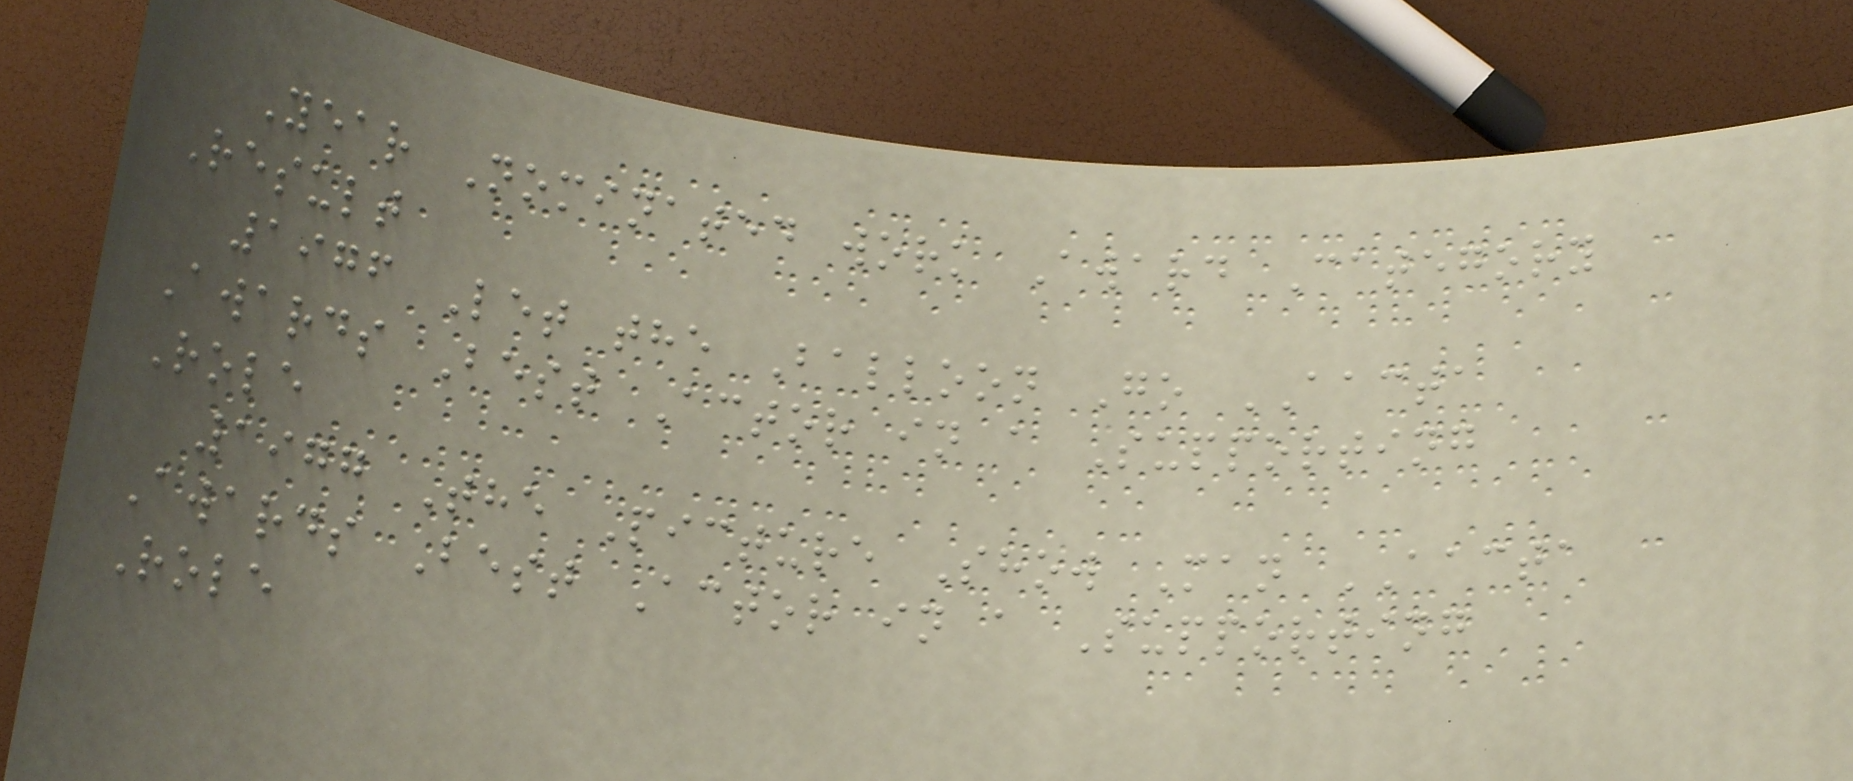Year Nominated work Award Category
Result
1976 Let the Balloon Go AACTA
Awards Best Actor in a Supporting
Role
1977 The Picture Show Man AACTA
Awards Best Actor in a Supporting
Role
